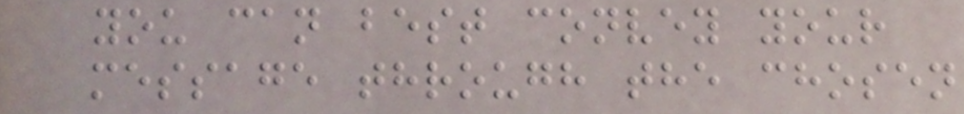you can best convey your
message through the chosen
